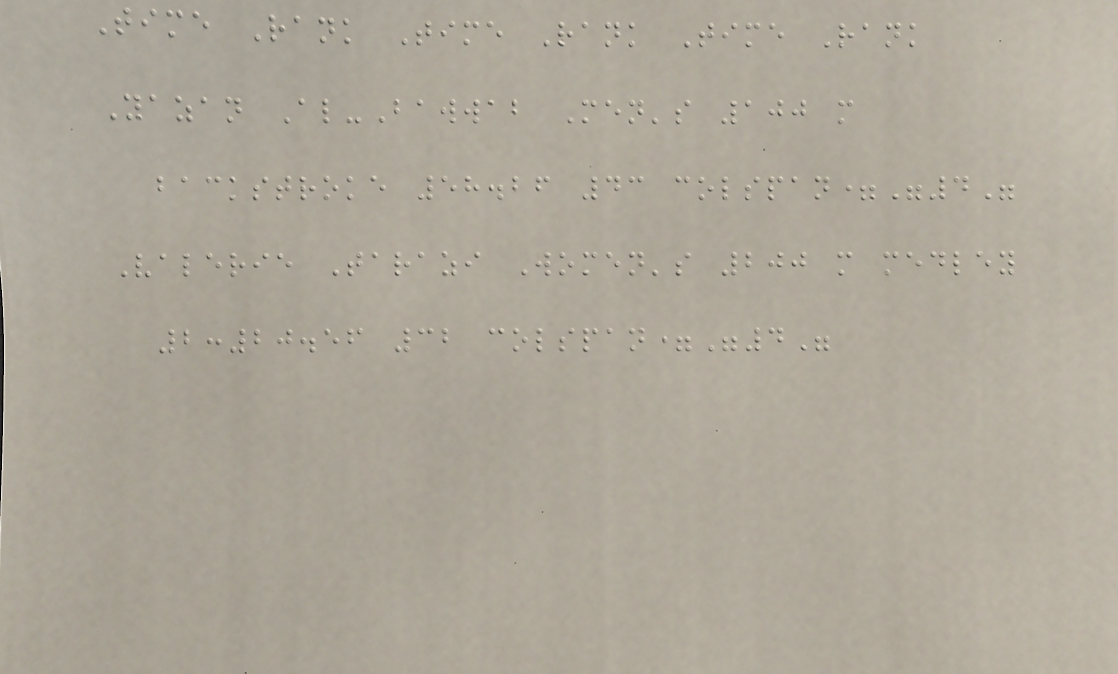Time Rank Time Rank Time Rank
Yazan Al-Bawwab Men's 100 m
backstroke 58.26 43 colspan="4"
Valerie Tarazi Women's 200 m medley
2:20.56 32 colspan="4"
